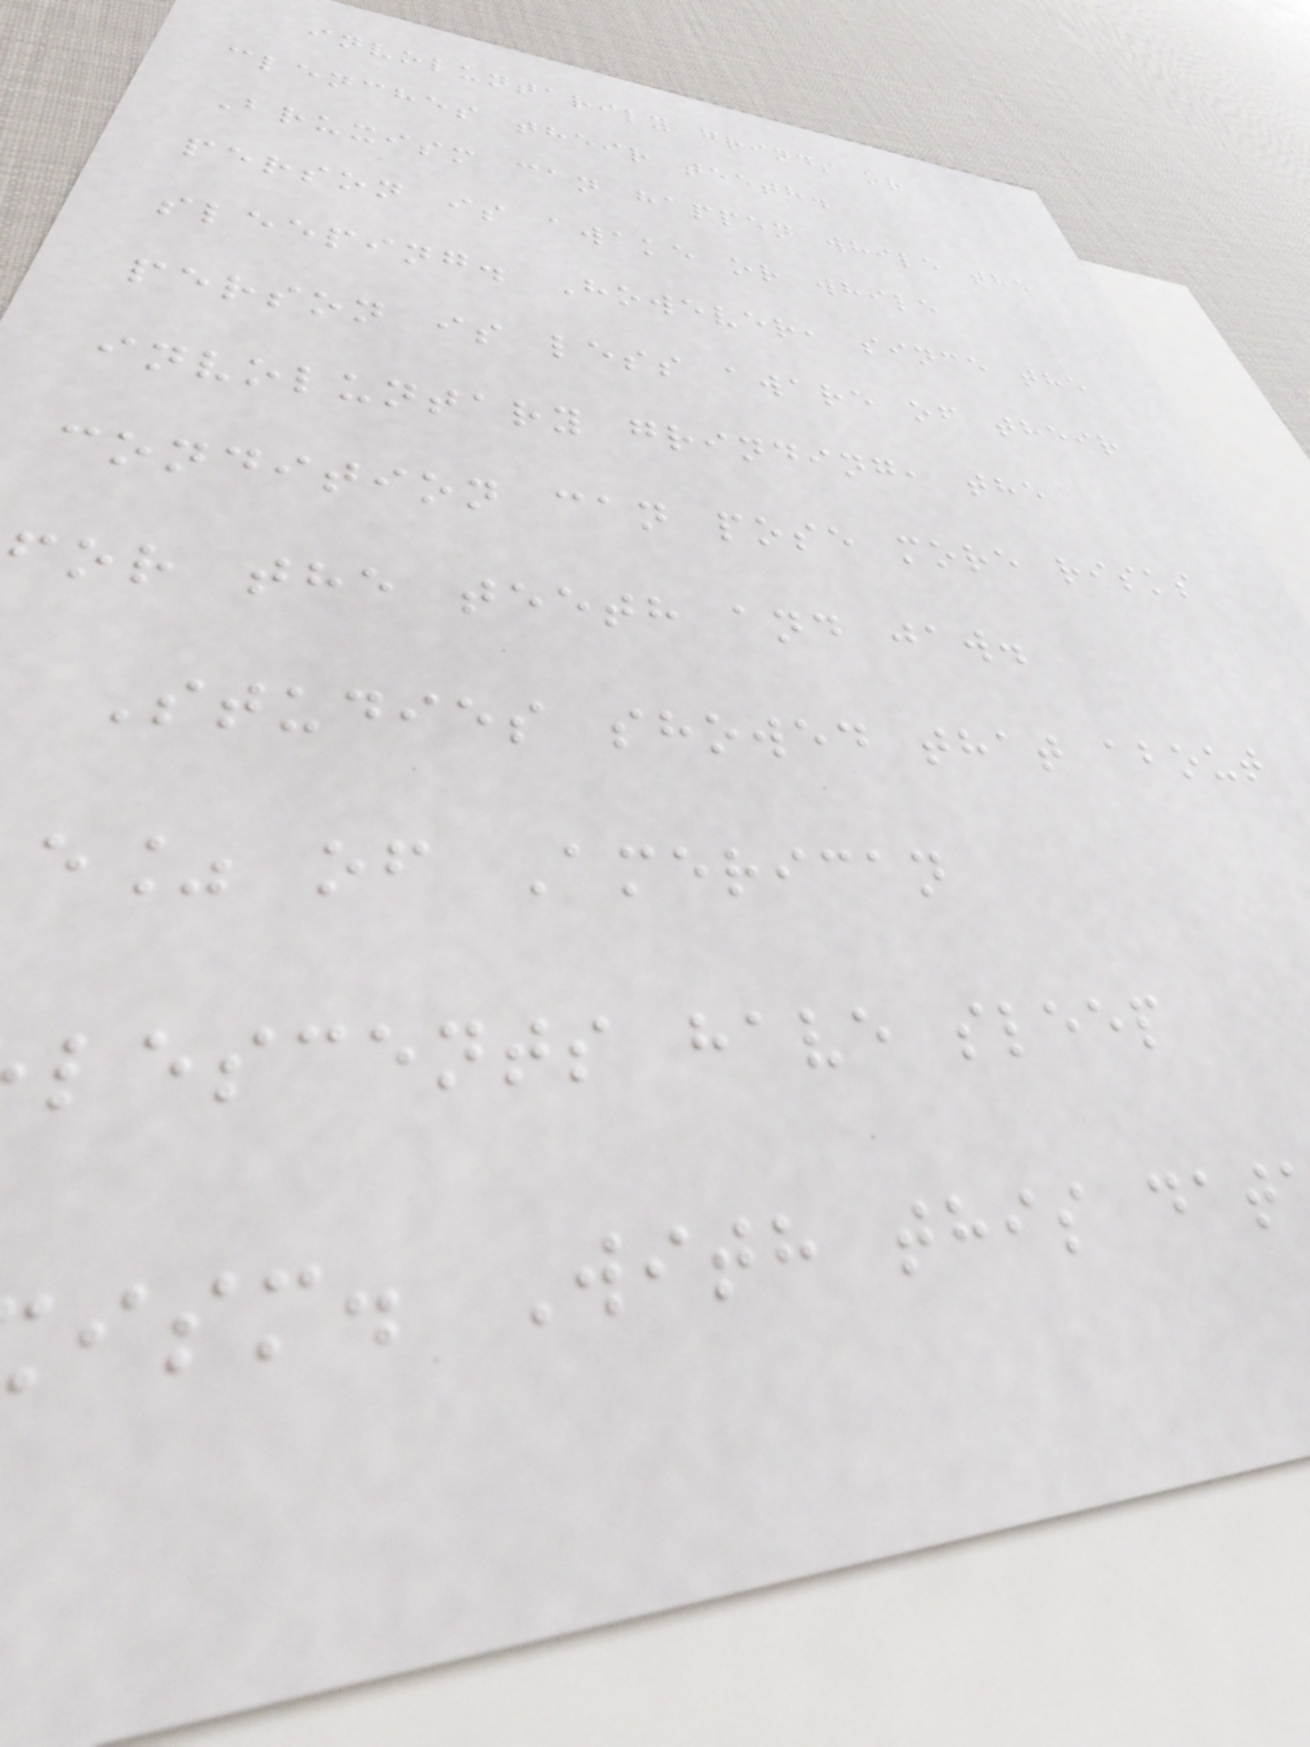involuntarily grinds or
clenches their teeth.
Bruxism can happen while the
person is awake or while
sleeping. However, since the
person is less aware of their
involuntary grinding, the
condition can pose more risks
for the teeth and jaw.
Studies showed that about
e% of American
lescents have sleep
ism. With this dat
